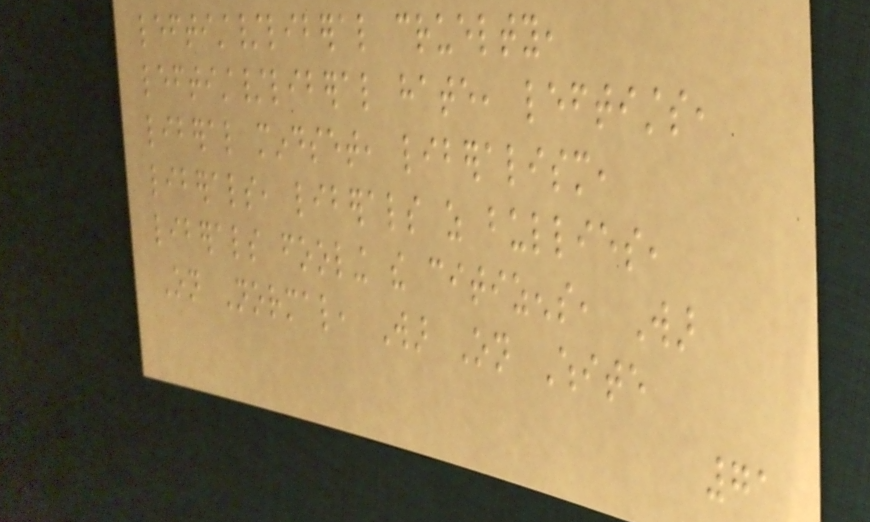leftist/liberal cruelty,
leftist/liberal hate, leftists,
liberal mindset, liberalism,
liberals, liberals as bullies,
liberals fooling the citizens, War
On Normal, War On White
71
